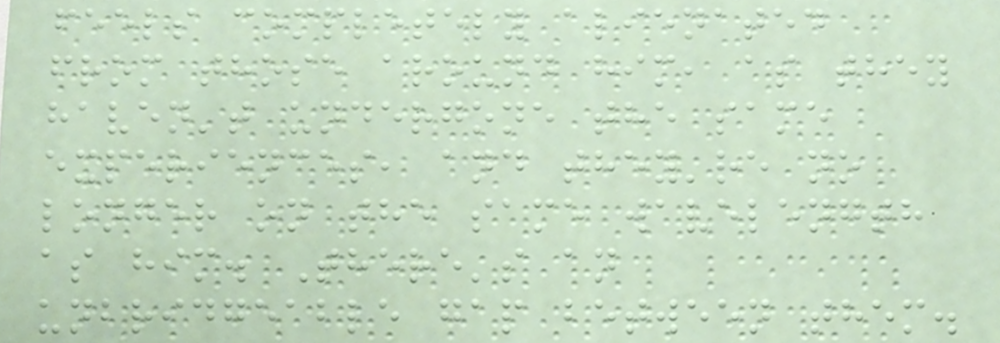feels completely alienated
from those around him, as they
haven't undergone the same
experiences, and they're no
longer on the same wavelength
as him. There's an
unbridgeable gap between them.
